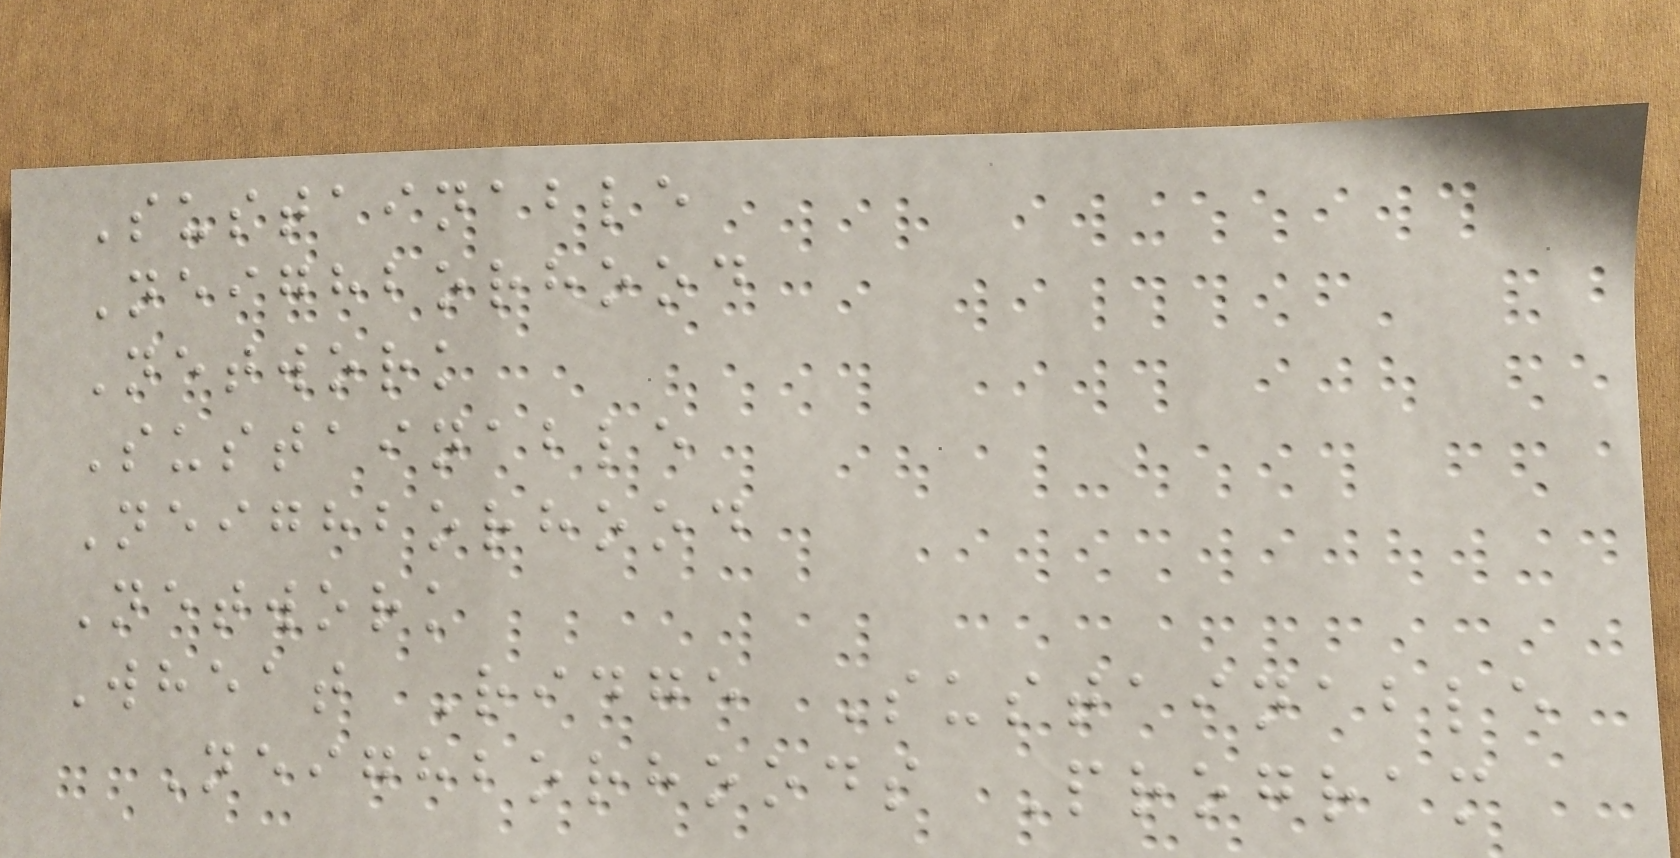Sustainable
Neighborhood
Network
Sustainable
Neighborhood
Network
Wheat Ridge Sustainable
Neighborhoods Program
